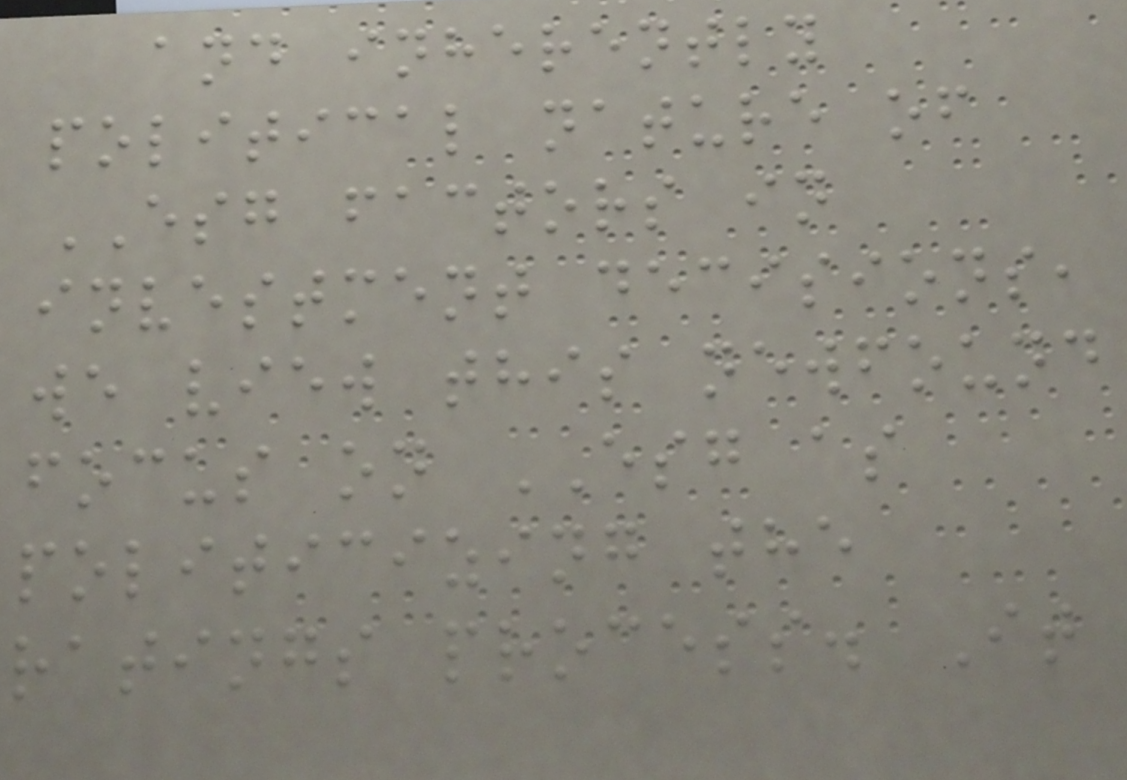and inherently
political nature of
ESG factors in
investment decisions,
we view this newfound
focus on ESG as
politicizing the
ratings process. It
